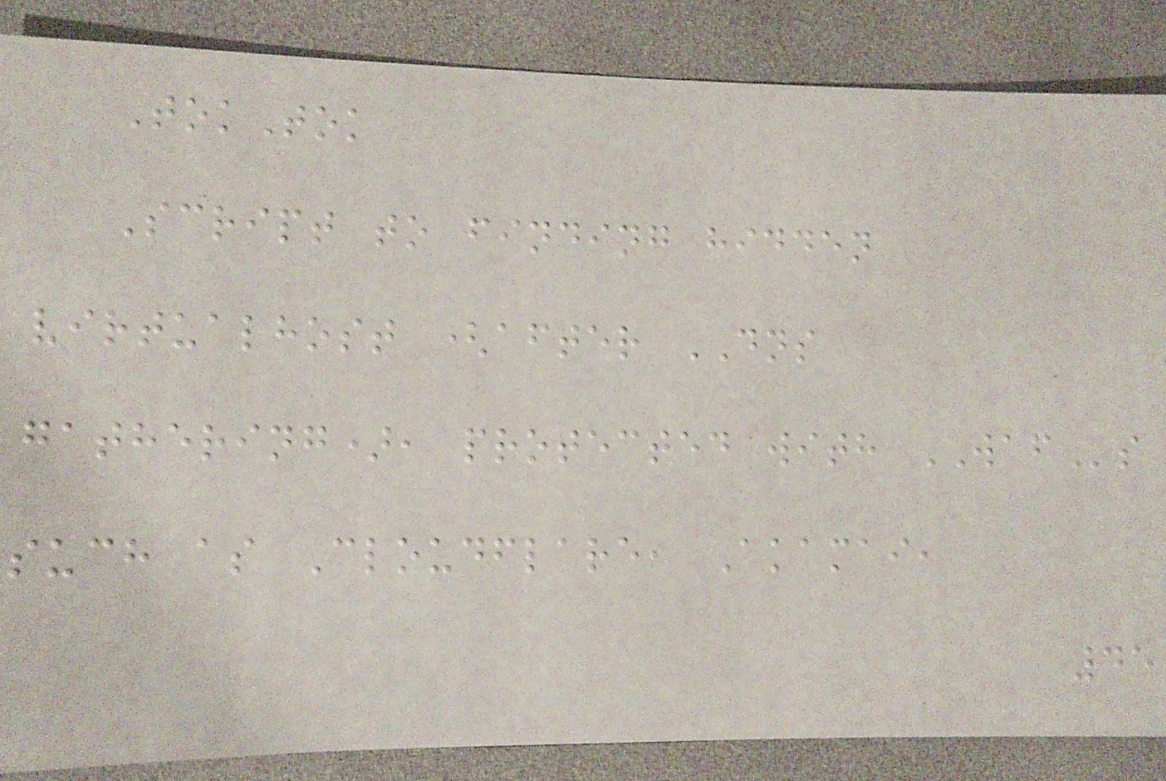TokTok
Script to finding hidden
virtualhost (after DNS
gathering), protected with WAFs
such as Cloudflare, Akamai,
45
